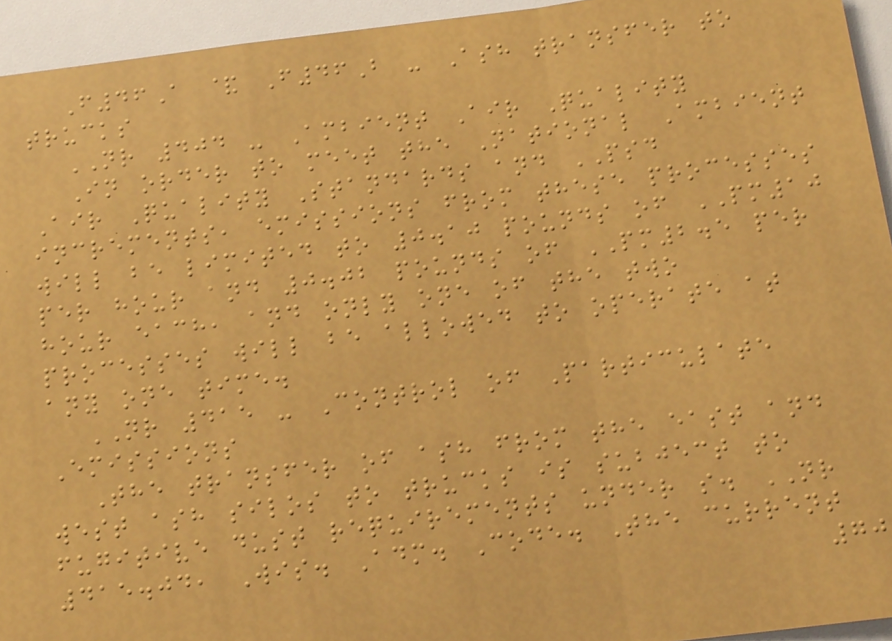F46A & F46B - Ash transfer to
trucks
NR 404 - Ambient Air Quality
In order to meet the National Ambient
Air Quality Standards and PSD
increments, emissions from these processes
will be limited to 0.10 pounds of PM10
per hour and 0.02 pounds of PM2.5 per
hour each, and only one of the two
processes will be allowed to operate at
any one time.
NR 415 - Control of Particulate
Emissions
The transfer of ash from the east and
west ash silos to trucks is subject to
fugitive dust requirements under s. NR
415.04, Wis. Adm. Code. The current
70
